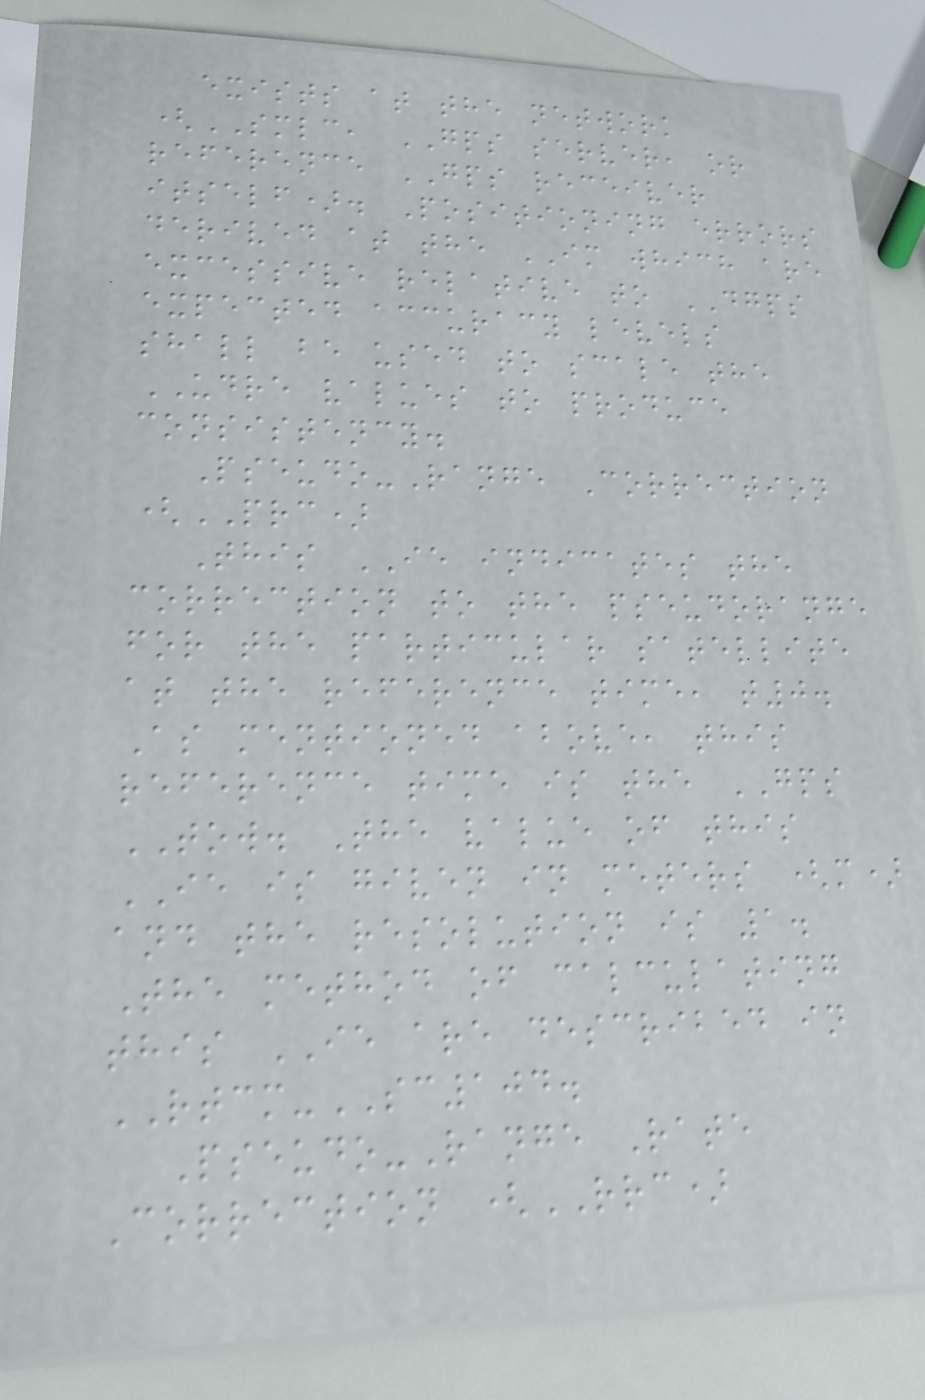exists at the network
(SMLC, GPS server, or
reference GPS receiver
itself). Positioning errors
derived at the IM which are
excessive relative to DGPS
expected accuracy levels
shall be used to scale the
UDRE values to produce
consistency.
Pseudo-Range Correction
(PRC)
This IE indicates the
correction to the pseudorange
for the particular satellite
at the reference time, t0.
As mentioned above, this
reference time is the GPS
TOW. The value of this
IE is given in meters (m)
and the resolution is 1.
The method of calculating
this IE are described in
RTCM-SC104.
Pseudo-Range Rate
Correction (RRC)
